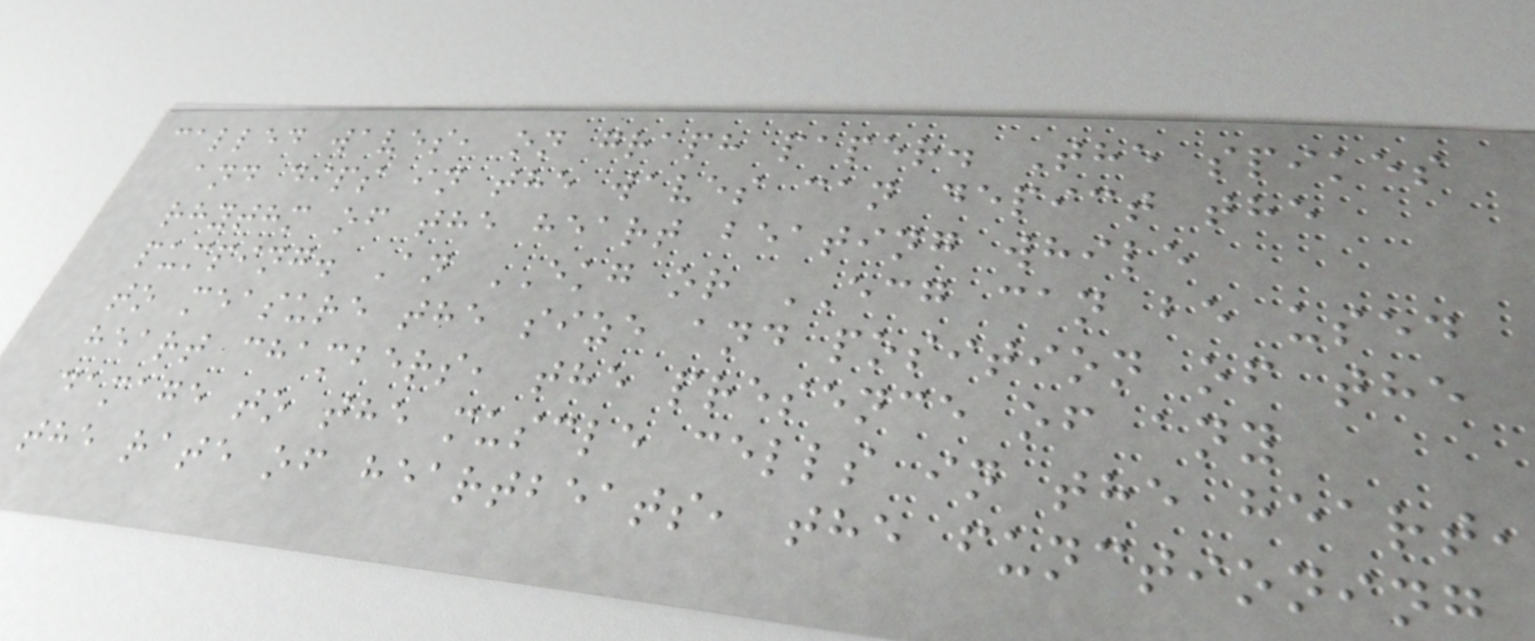called waves, on graph paper. The spikes
and dips in the waves can depict the
rhythm of the heart beating while
pumping. An EKG or ECG can be used
to measure the size and position of the
heart chambers, the presence of any
damage to the muscle cells in the heart,
the rate of heartbeats, the functioning
